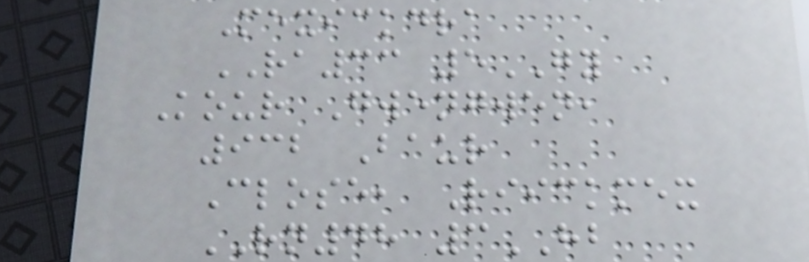Mexickdra
RA33 5GY
Kour Gwengwen,
932 Baur
Close, Riickmex
RN48 3HB
